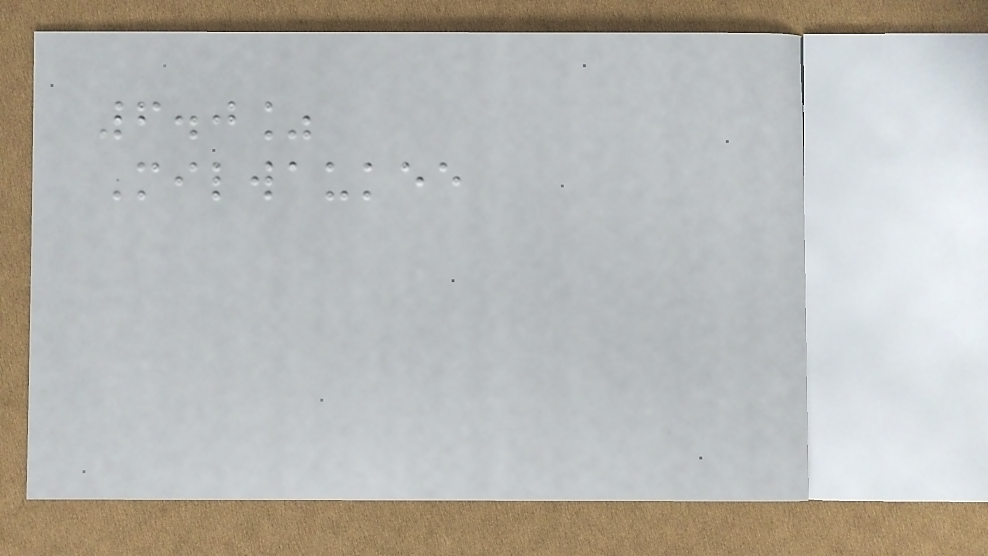6.0%
Milwaukee
